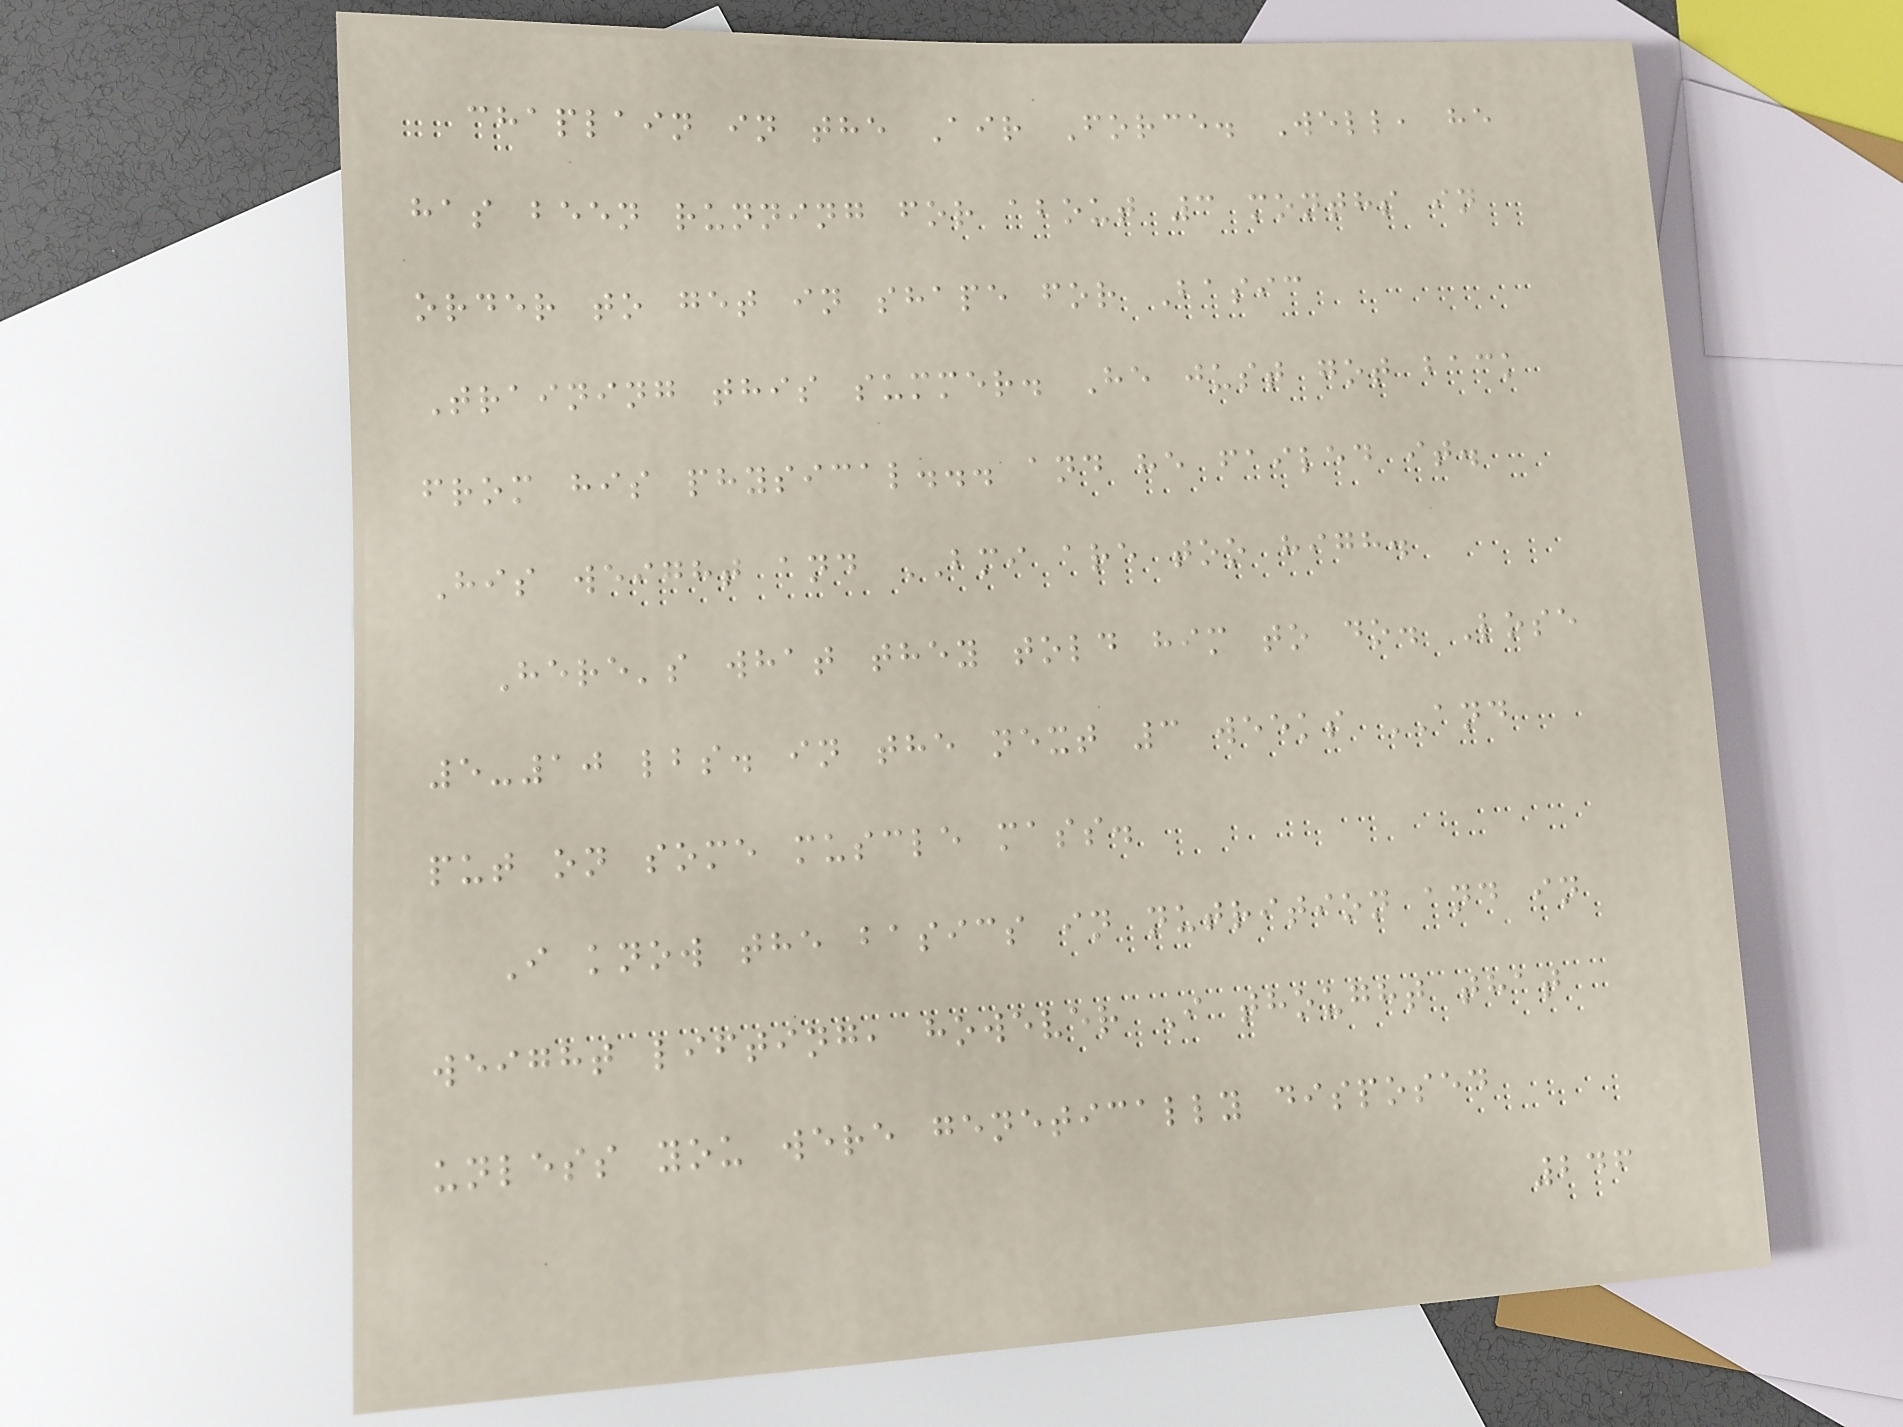chaplain in the Air Force. Well, he
has been running for about 3 months in
order to get in shape for Basic
Training this summer. He just got back
from his physical... and he failed it.
His weight and BMI are too high.
Here's what they told him to do. Lose
5-10 lbs. in the next 3 weeks AND
put on some muscle mass.
I know the basics in nutrition and in
weight lifting, however I thought that
unless you were genetically disposed
246
